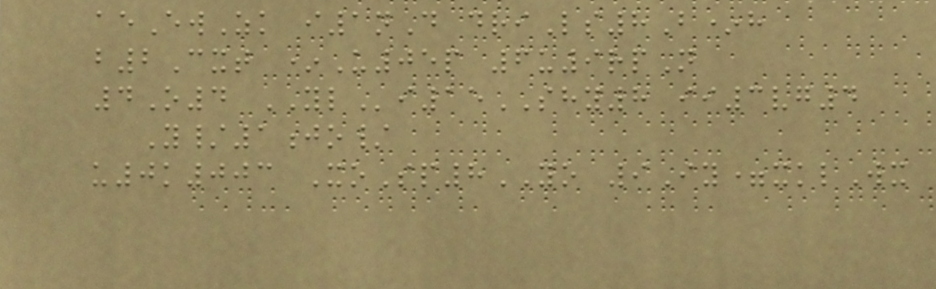aeEwZk i1nD driLs8B*h
b2Cxt *U05p 6u9rpN
4O4 YLi15SHY8 ii3vg4
Y/1jo/
u0k003 XoSp8YO 9Iy=xklWx
